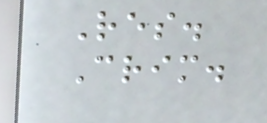Res.
Crim.
